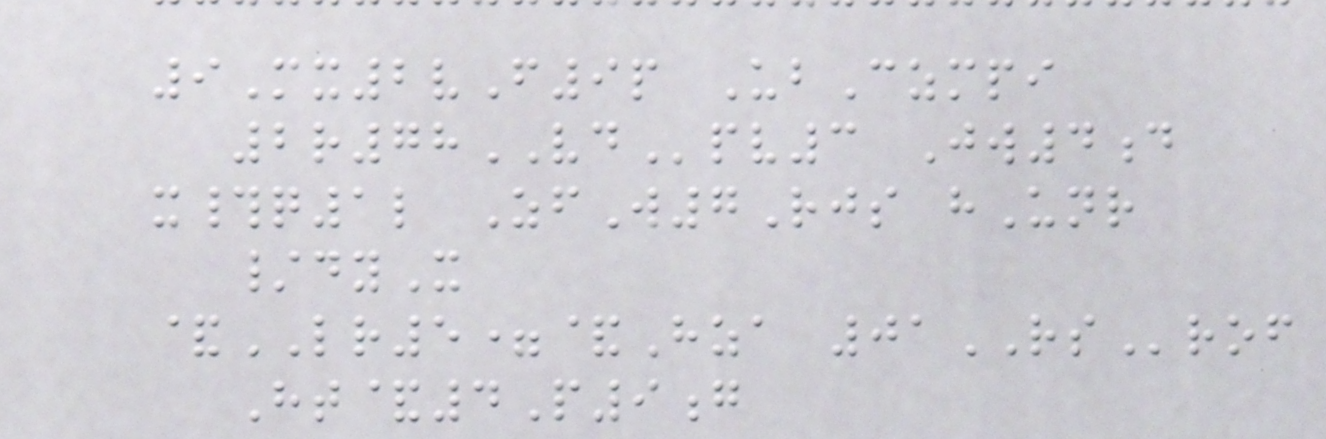9Mx2vF9p UbCzmpi
2r78VDpv3 Jw4d
x#q1l ZfW7Rjs hUnr
/dyX
&LR5=&Hza 01RSrof
Ht&4P9g
